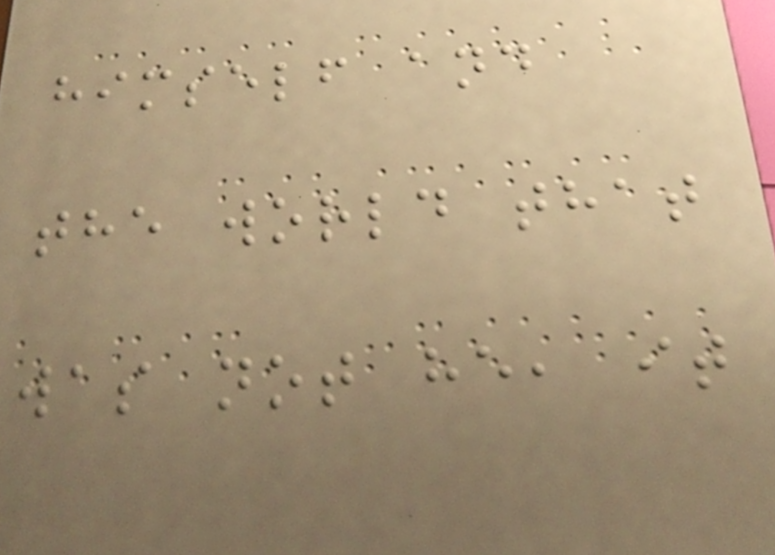himself and
the world that
was not he, it
